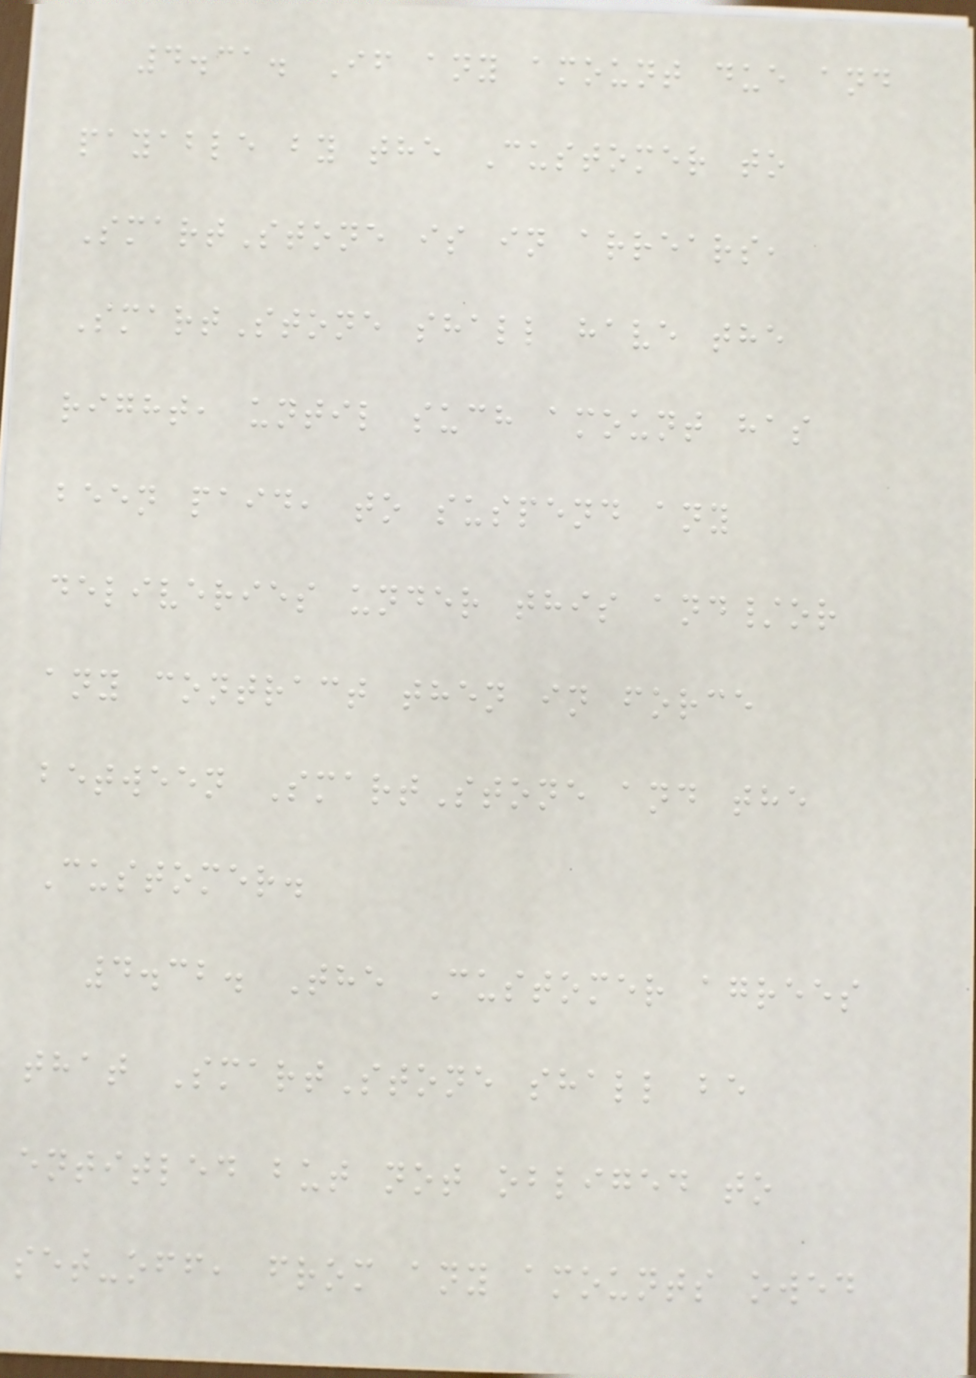4.31. If any amount due and
payable by the Customer to
SmartStone is in arrears,
SmartStone shall have the
right, until such amount has
been paid, to suspend any
deliveries under this and/or
any contract then in force
between SmartStone and the
Customer.
4.32. The Customer agrees
that SmartStone shall be
entitled but not obliged to
set-off, from any amounts owed
